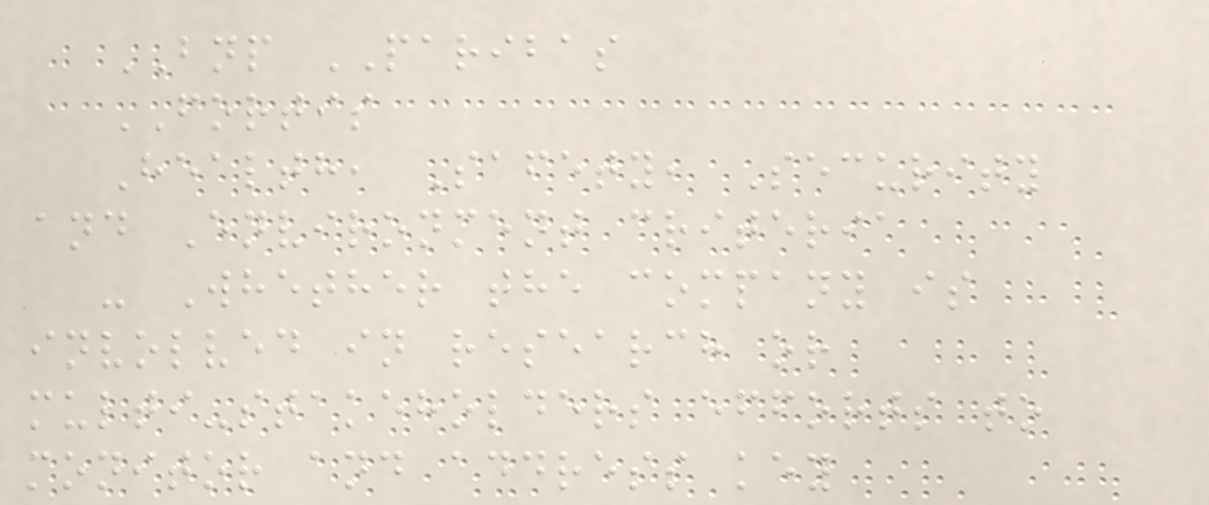BNP PARIBAS
FORTIS
Health, Safety, Security
and Environment criteria
- Whether the company is
involved in research or
multi-stakeholders efforts to
monitor and address key
